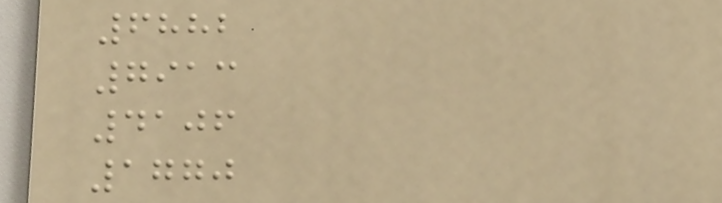6882
7913
4106
1770
